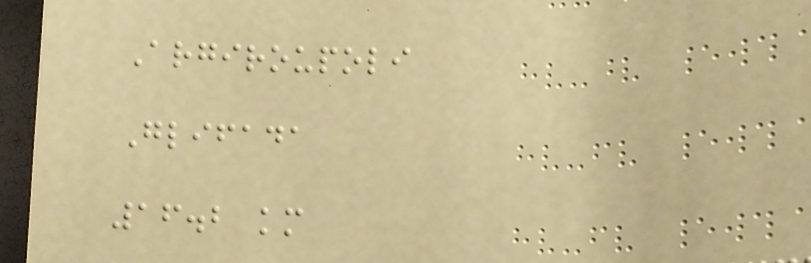Argiroupoli
Glifada
16.2 km
